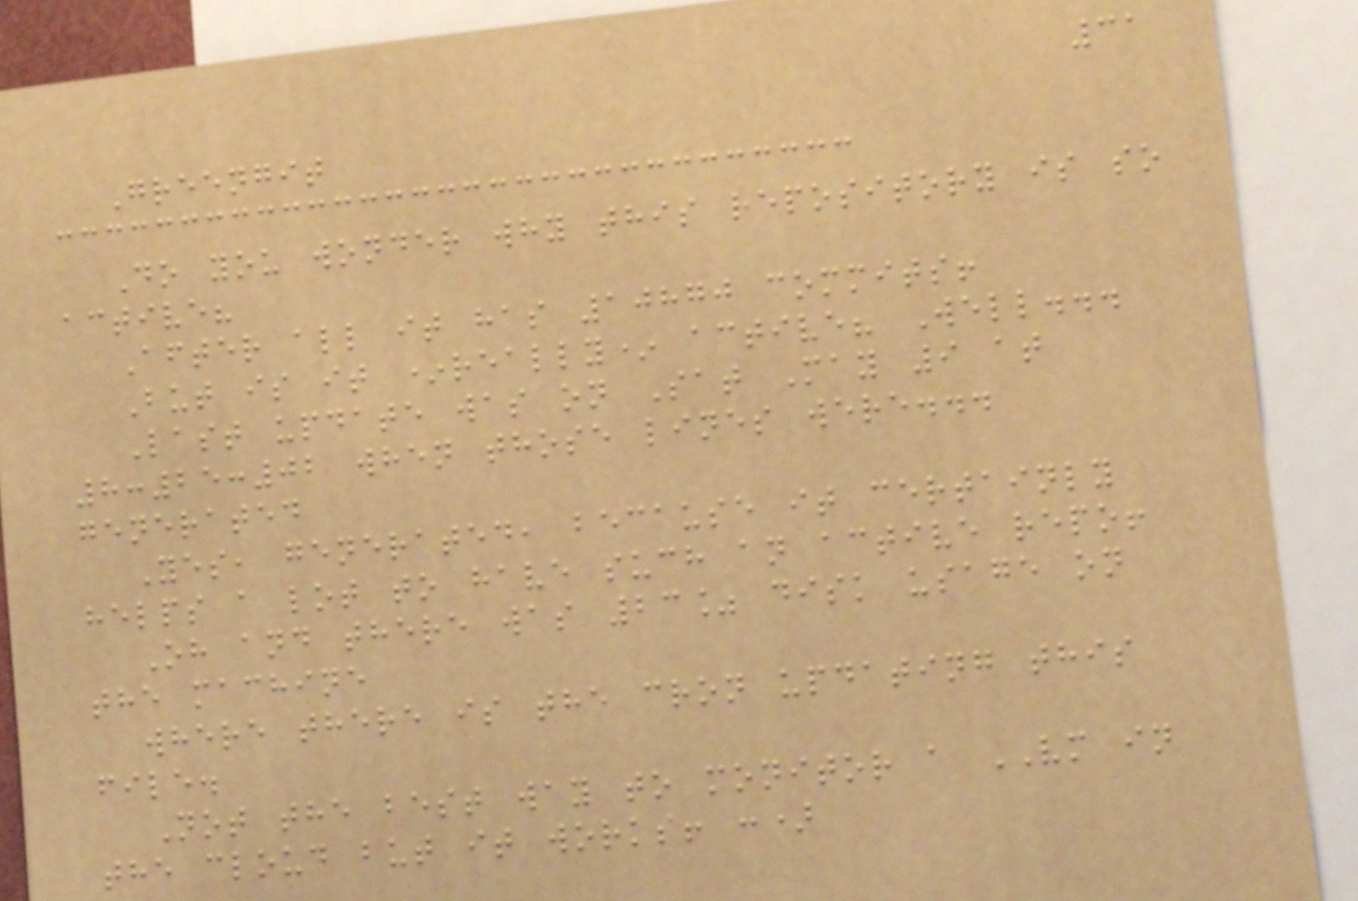31
Greengit
Do you wonder why this repository is so
active?
After all it has 10870 commits!
But is it *really* active? Well...
Last update was on Sat May 9 at
8:25:02 when those lines were...
generated
Yes, generated, because it certainly
helps a lot to have such an active repo!
Oh and there was 23% disk usage on
the machine
where there is the cron updating this
file.
Not the best way to monitor a VM in
the cloud but it works! :)
